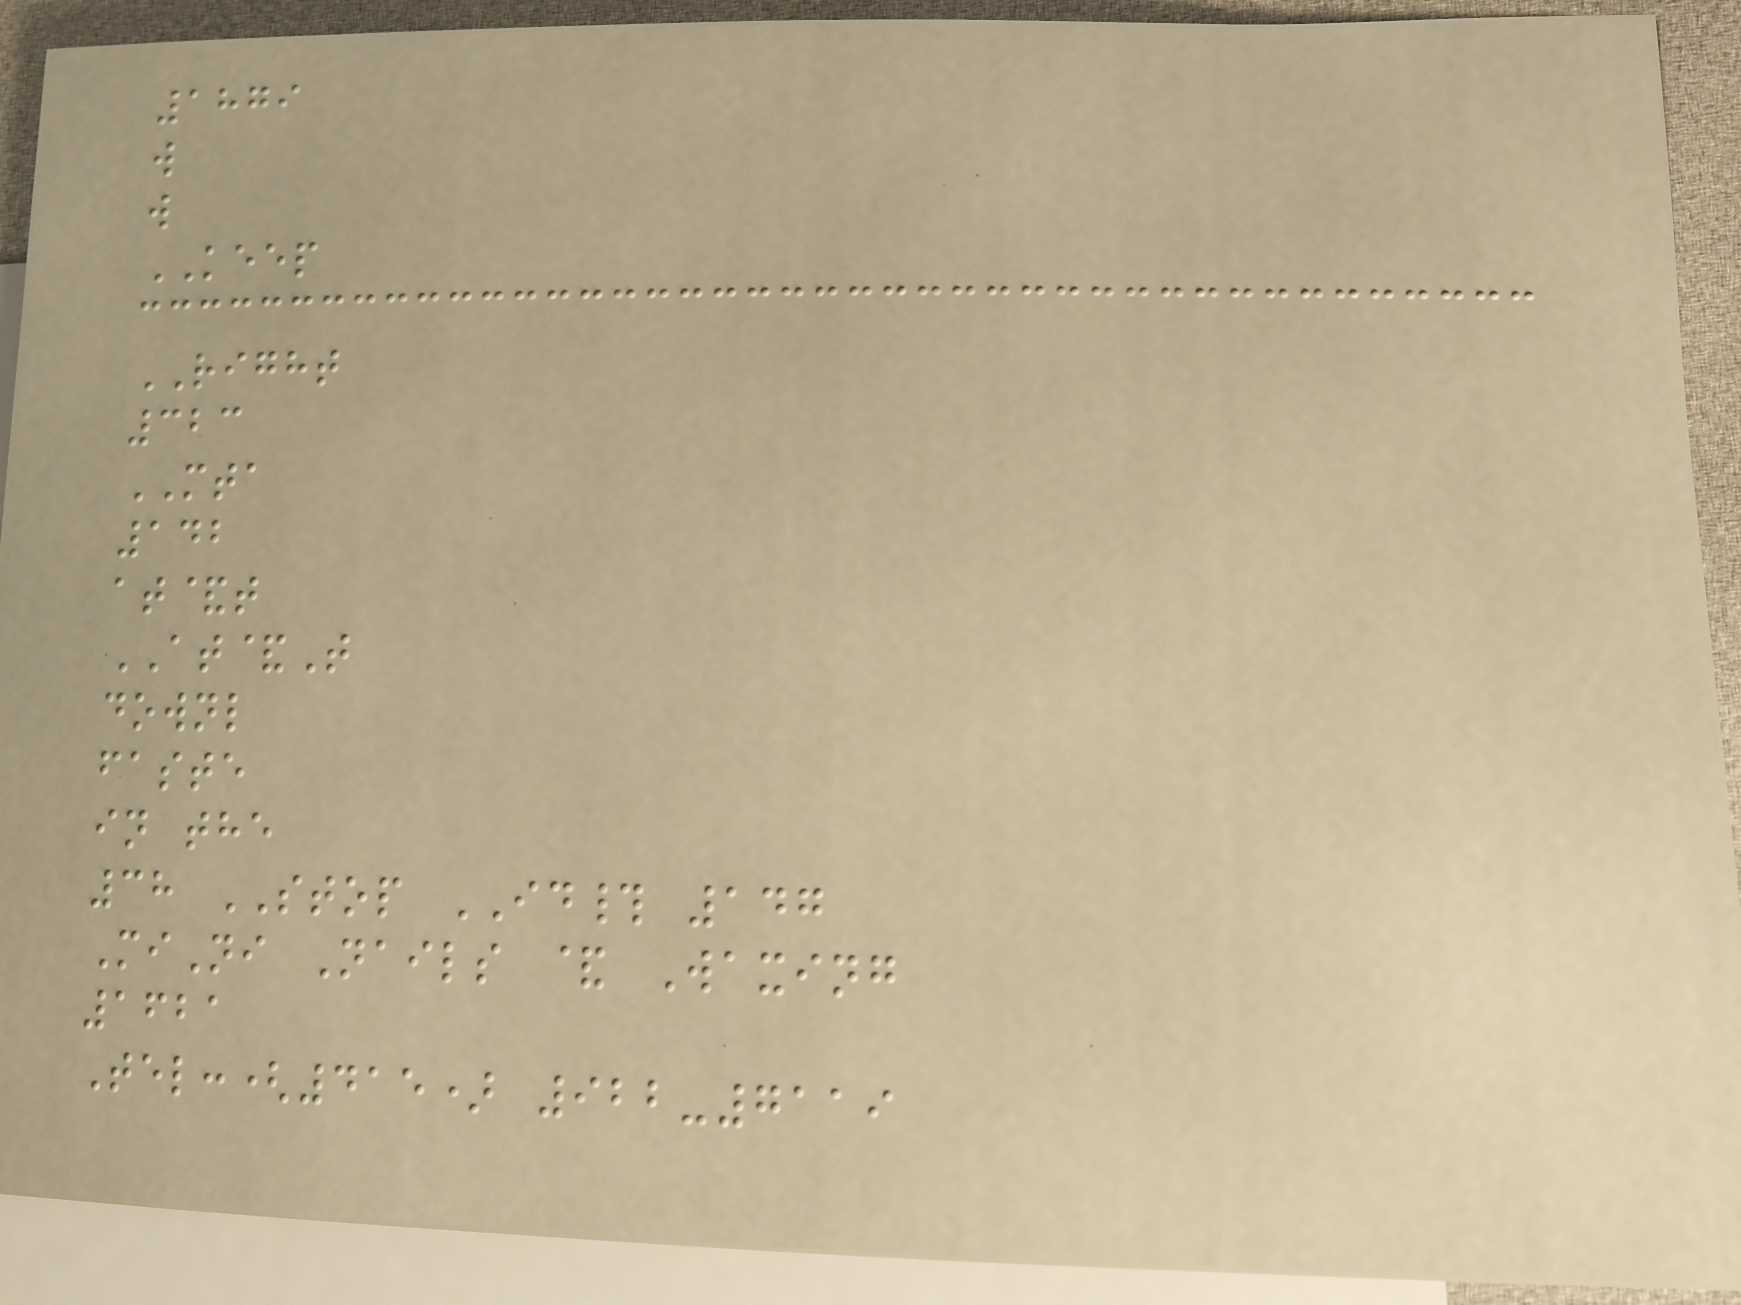1879
w
w
KEEP
RIGHT
323
MTA
142
at&t
AT&T
downl
faste
in the
38 STOP ID# 147
MiNi Nails & Waxing
1621
Tel:(415) 922-7119
